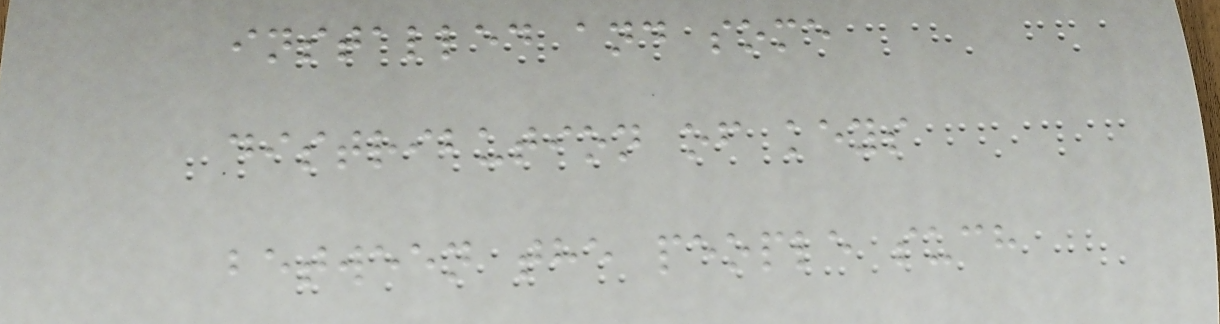installed and some
distribution of keys
between the people such
